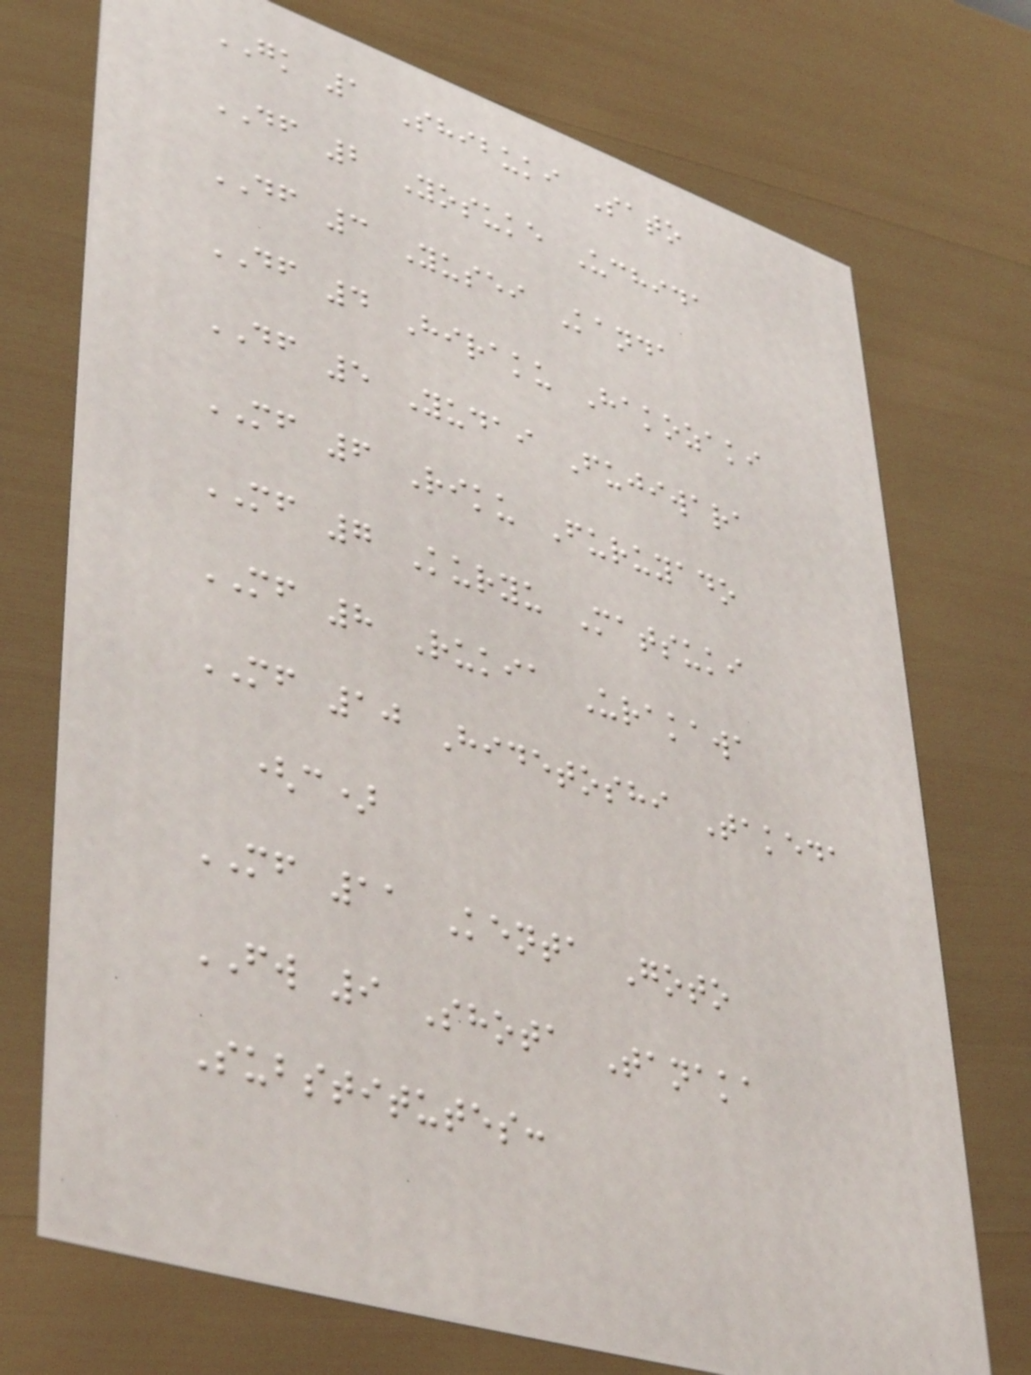GK 1 Shibuki Sato
DF 2 Yosuke Uchida
DF 3 Yusei Kanda
DF 4 Hiraku Hakozaki
DF 5 Yudai Fujiwara
MF 6 Riku Furuyado
MF 7 Kuryu Matsuki
MF 8 Rukia Urakawa
MF 10 Hidetoshi Takeda
(c)
MF 11 Kenta Goto
FW 9 Shota Tanaka
Substitutes:
